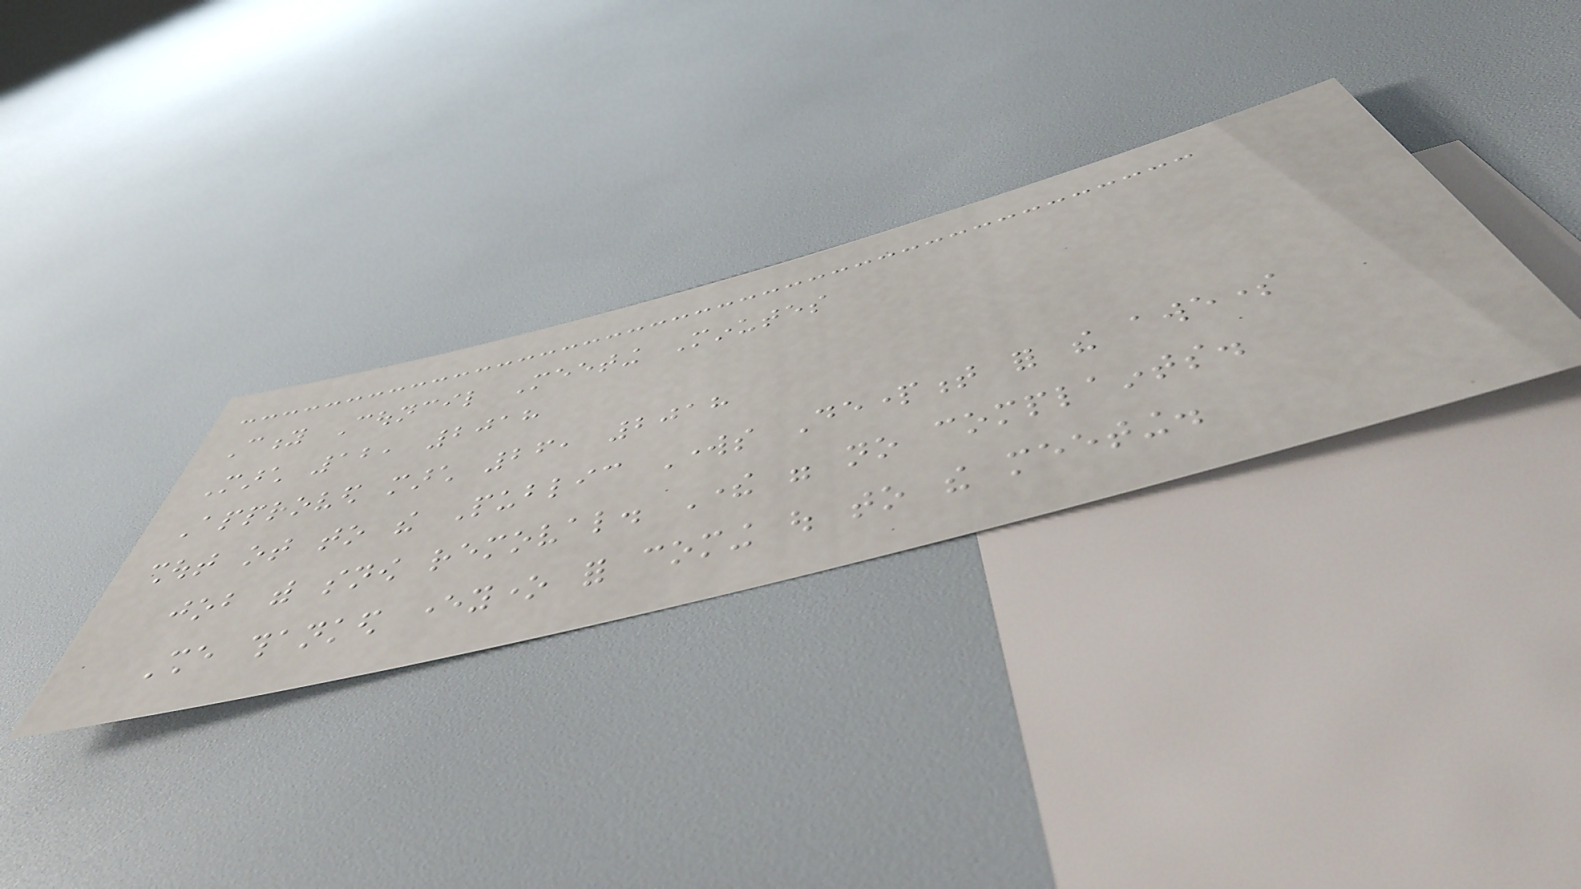City Council Meeting Minutes
March 12, 2018
Approved march 26, 2018
shout ot to the Public Works Department for the awesome
job with snow removal. There were no complaints.
She thanked everyone for coming out to the meeting.
